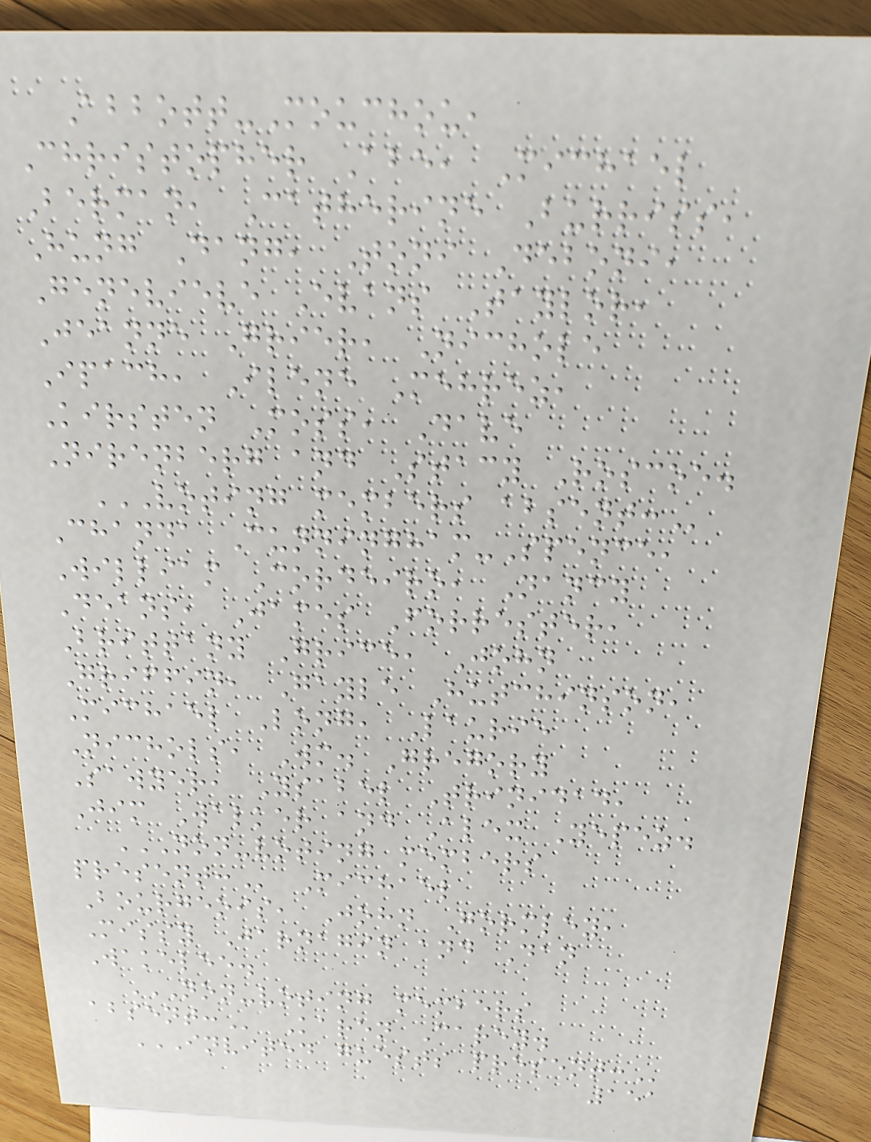Abbott-Mouchou,
Christopher Abe, Michael
Berman, Catherine Burriss,
Hung Dang, Toni Deboni,
Genevieve Evans Taylor,
Jeanne Grier, Nichole
Ipach, Ilene Mehrez,
Kirsten Moss, Dave
Nirenberg and Stacy Roscoe.
VOTING MEMBERS ABSENT:
Chanda Cunningham-Spence,
William Cordeiro, Nancy
Deans, James Forrester,
Brittany Grice, John
Griffin, Gayle Hutchinson,
Michael Long, Laurie
Nichols, Wm. Gregory
Sawyer, Ysabel Trinidad,
Jim Walker and Alex Yepez.
NON-VOTING MEMBERS
PRESENT: Michael
Bourgeois, John Gormley,
Missy Jarnagin and Dan
Wakelee.
NON-VOTING MEMBERS
ABSENT: Karen Carey.
INVITED GUESTS PRESENT:
151
